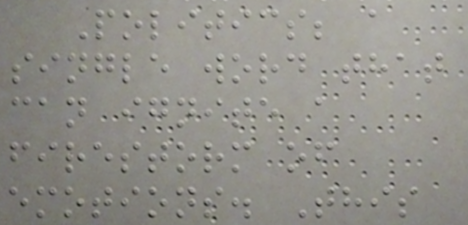Politics; a
single word that
can ignite a
firestorm of
emotions. This
